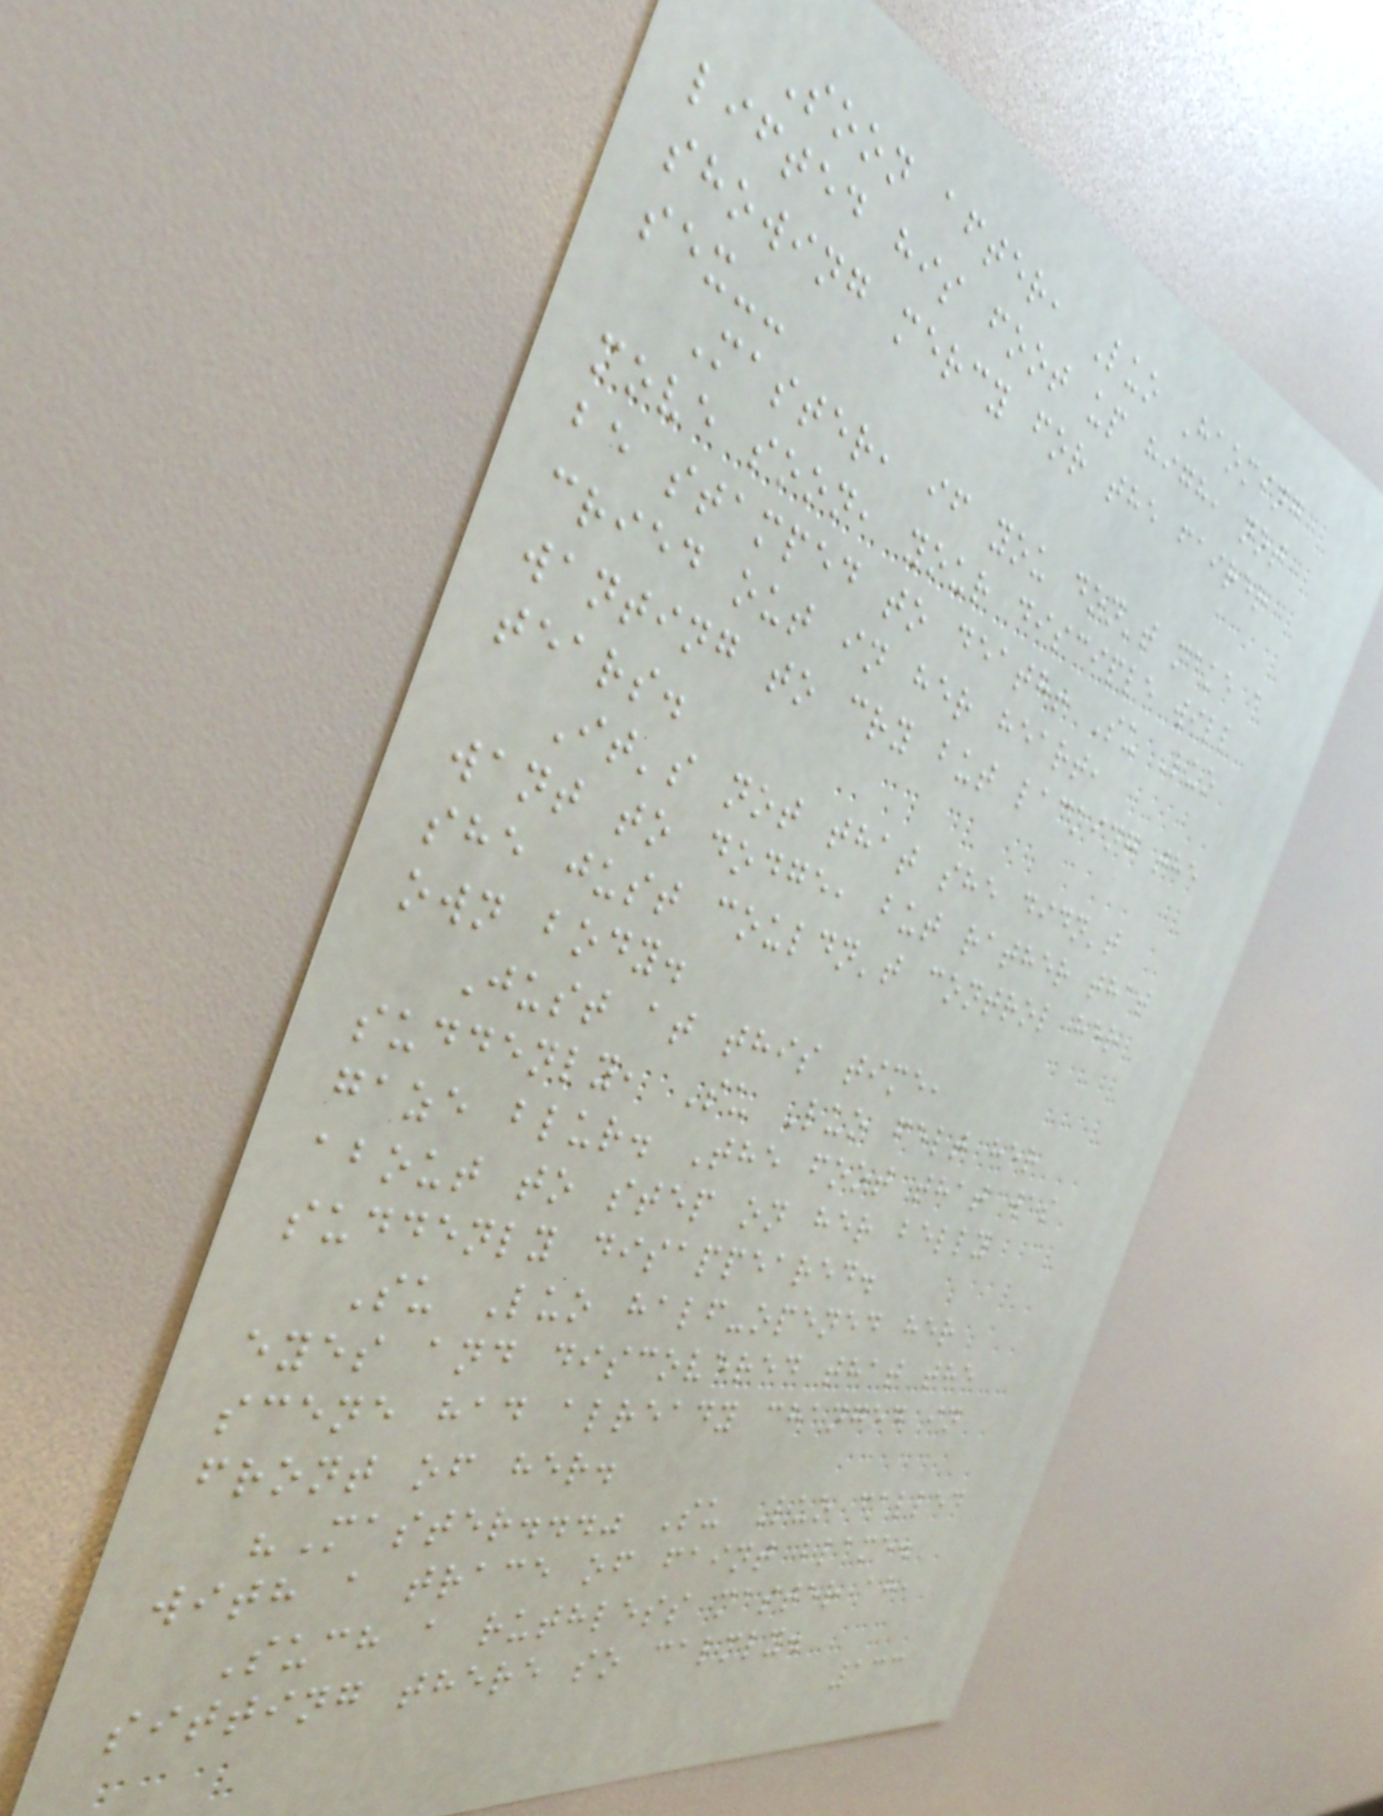Soon after, Luo Haoming
lifted his foot up high, not
showing mercy for the fairer
sex--
Master, if you don't make a
move soon, your disciple will
be stamped to death! Su Luo
cried out in her heart,
wanting to cry but lacking the
tears.
It's not that she didn't
want to dodge, but rather that
she just couldn't control her
own body.
Just at this time,
suddenly, Su Luo felt her
gaze blur. The foot that was
about to step on her belly
suddenly disappeared.
Su Luo half-opened her
eyes and discovered that the
scene had already changed in
front of her.
"Master..." Su Luo called
with a trace of faint blame.
Such a ruthless master ah,
sitting there so calmly.
133
